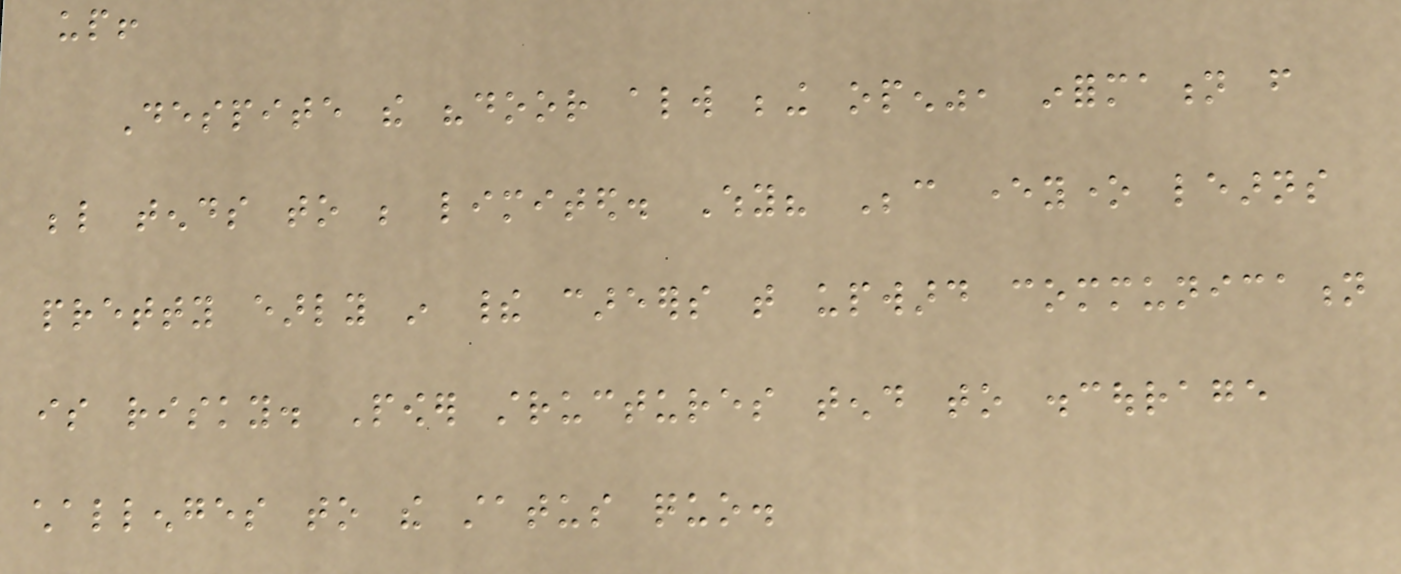up!
Despite the "door always being open", information from
below tends to be limited. Why? Because everyone learns
pretty early in their careers that upward communication
is risky. Power structures tend to discourage
challenges to the status quo.
